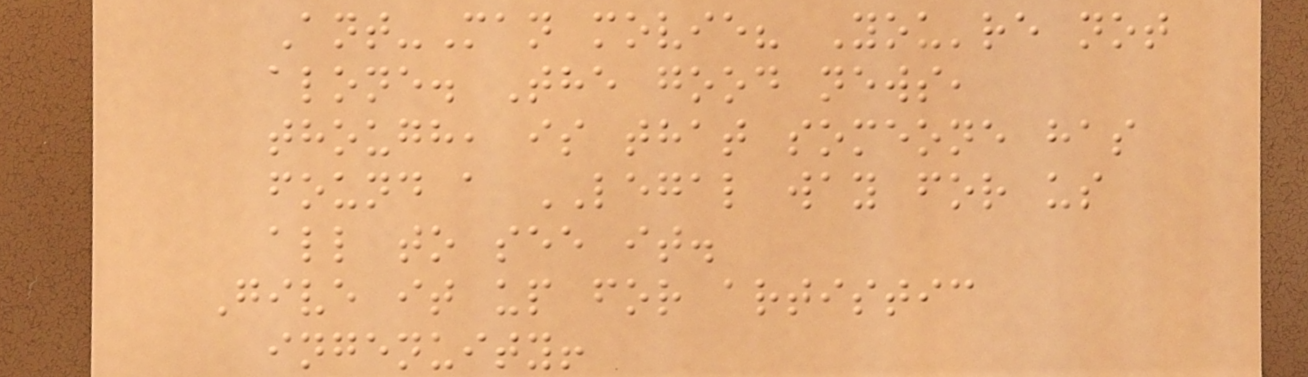Ant-Man movie? You're not
alone. The good news,
though, is that someone has
found a LEGAL way for us
all to see it.
Give it up for artistic
ingenuity!
